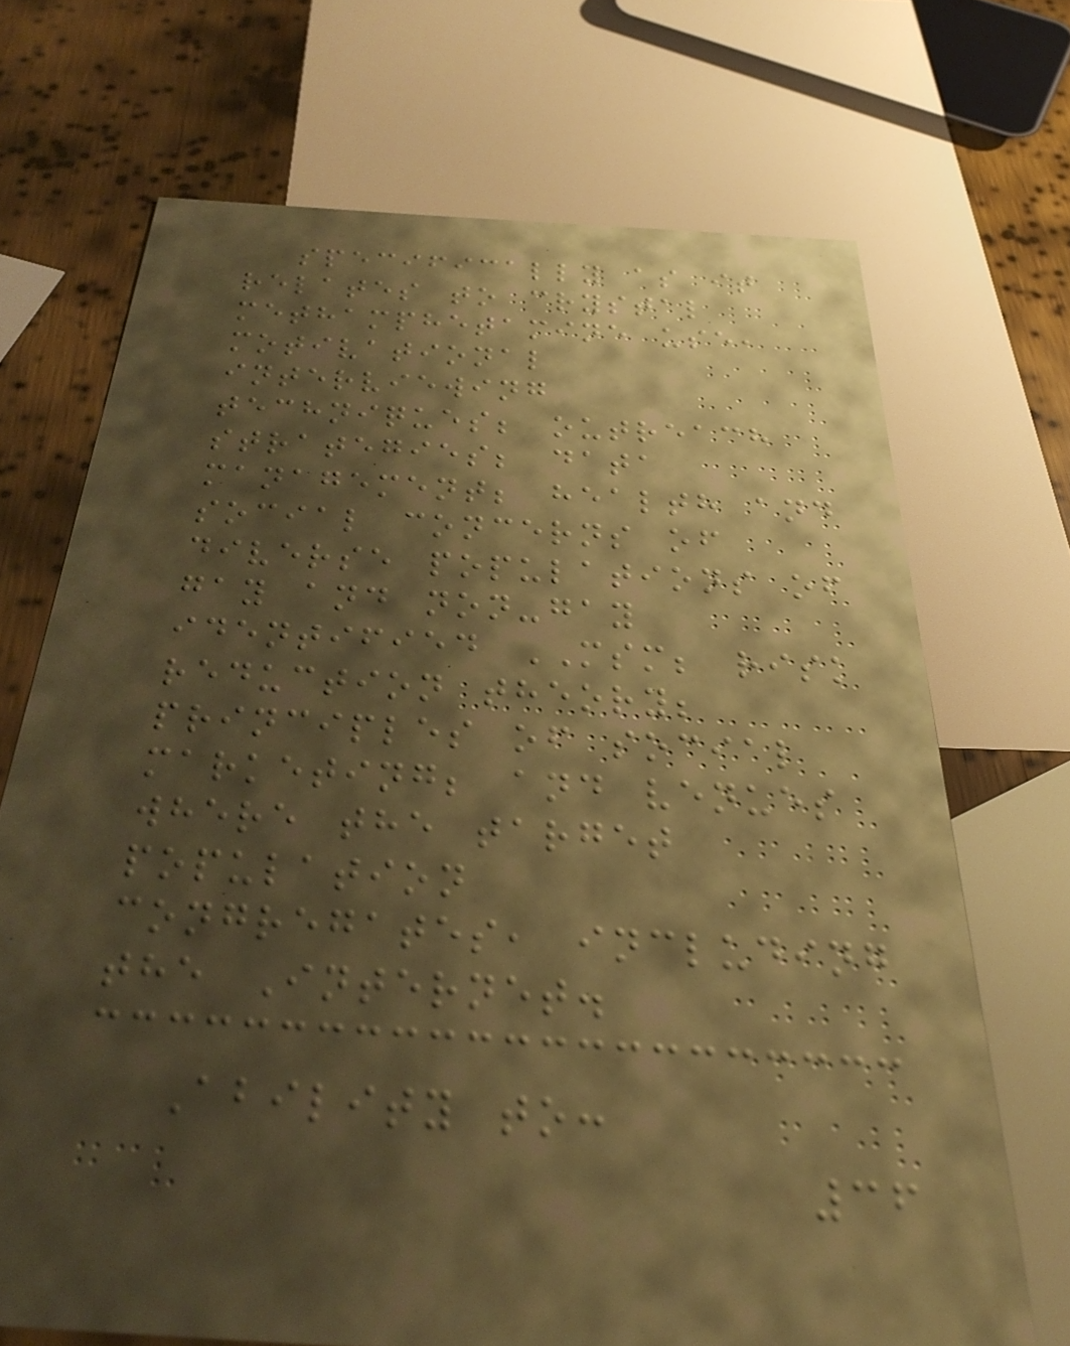specifically as it
relates to crystal
methamphetamine use,
motivational
interviewing
techniques; outreach
strategies; data
management; health and
social concerns of
diverse populations of
gay and non-gay
identified MSM; risk
reduction theory;
principles of social
marketing; and venues
where the target
population
congregates, including
the Internet.
Ability to:
36
